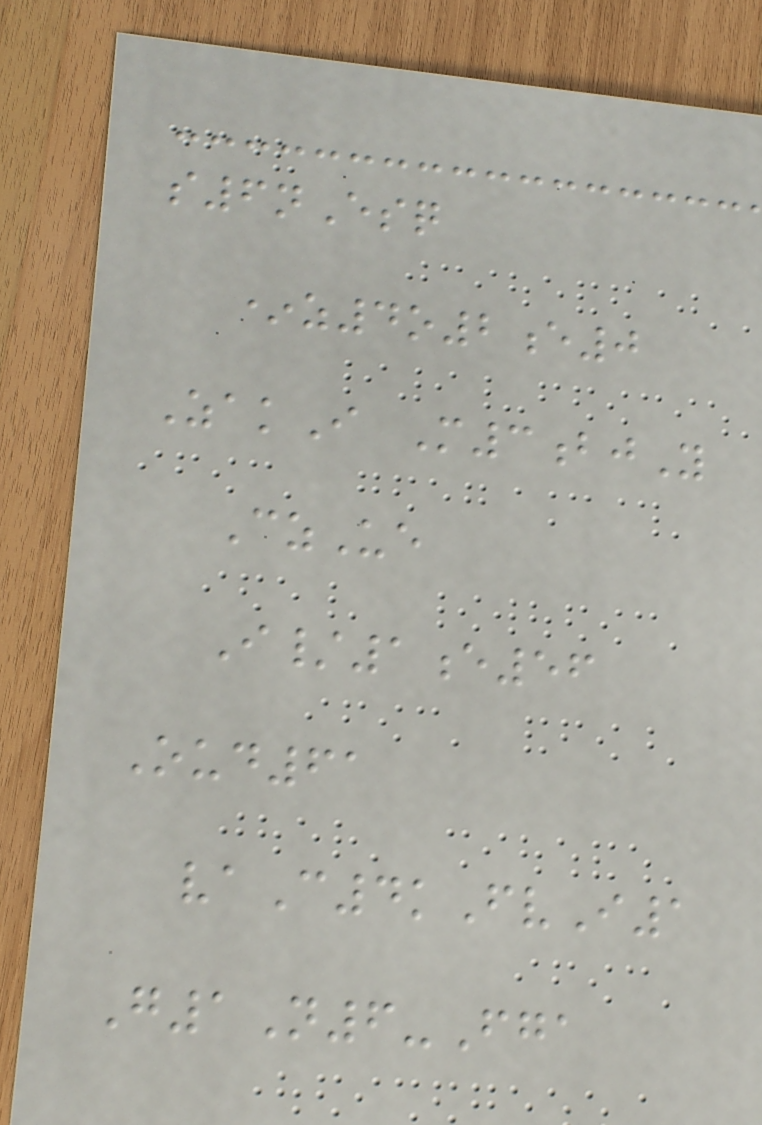s6nEsq
*z4o2e0
ZakI M3bjY
CzUe
I/1e56
Oud61
vaC4kFvI1
G1N6-Fga
